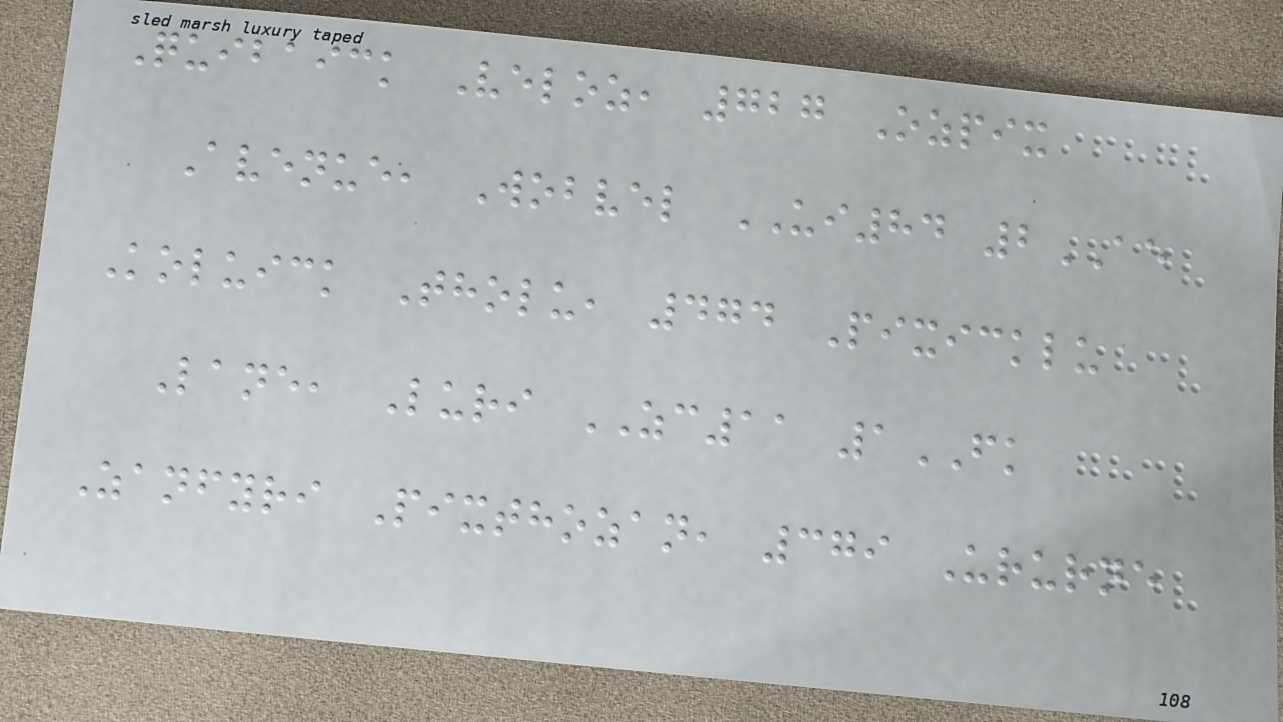Quibaick Veloz, 727 Ozpix
Avenue, Wobvel UI84 2AE
Koluick Tholu, 474 Pixicklu
Lane, Luri ZC11 1FK
Zanfyri Pixthozan, 379 Ururne
